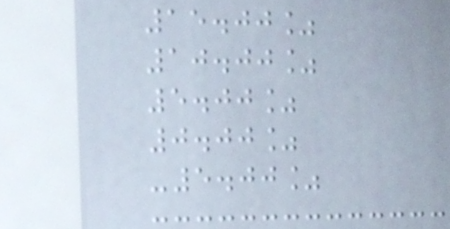15.00%
10.00%
5.00%
0.00%
-5.00%
